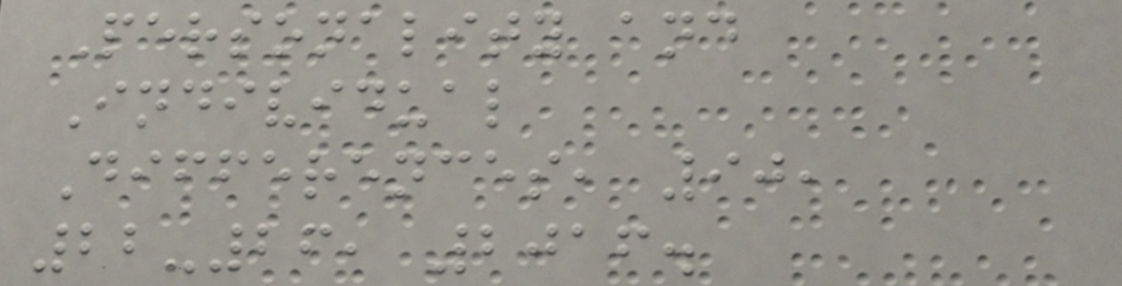Personality and
Individual
Differences, 90,
22-26, 2016.
